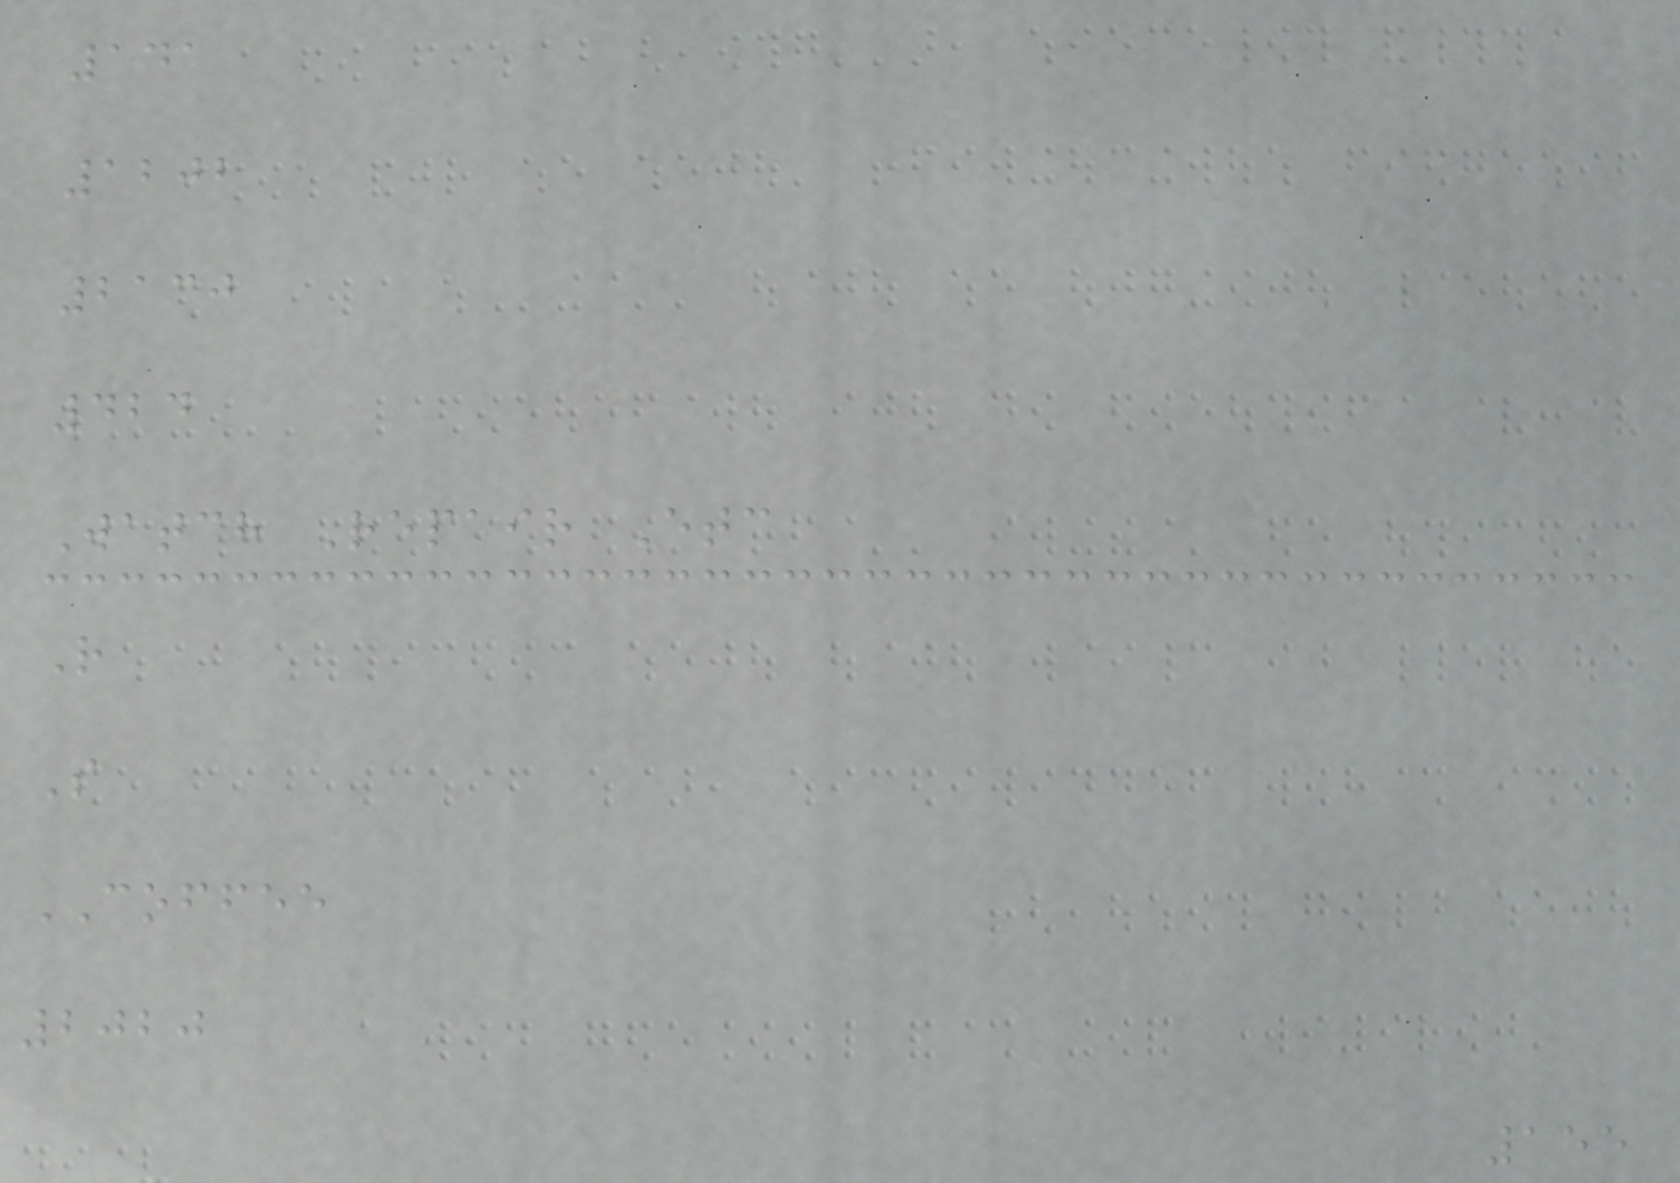141
1202
2130
424
Watch Repair Etc
R
S
COFFEE
2020
155
